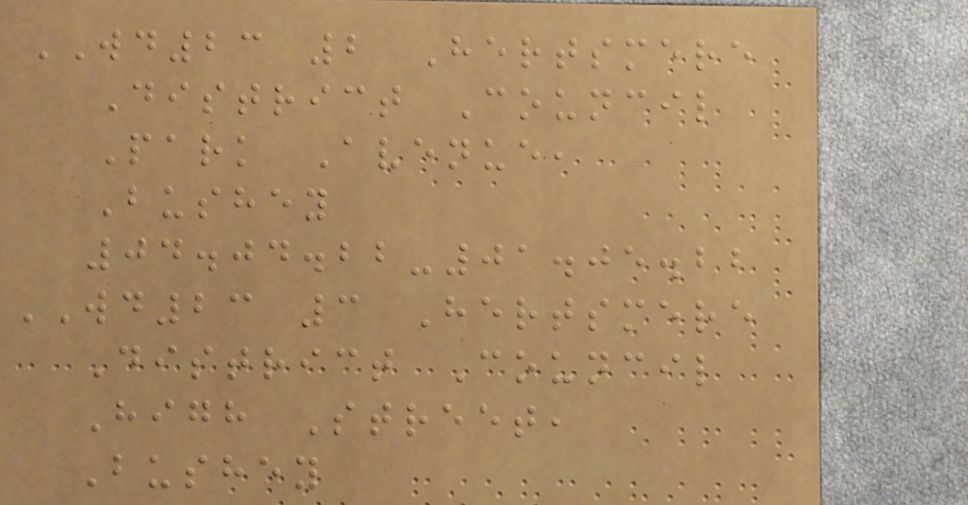WD23 2 Hertsmere
District Council
Park Avenue,
Bushey
04.04.22-01.05.22
WD23 3 Hertsmere
District Council
High Street,
Bushey
